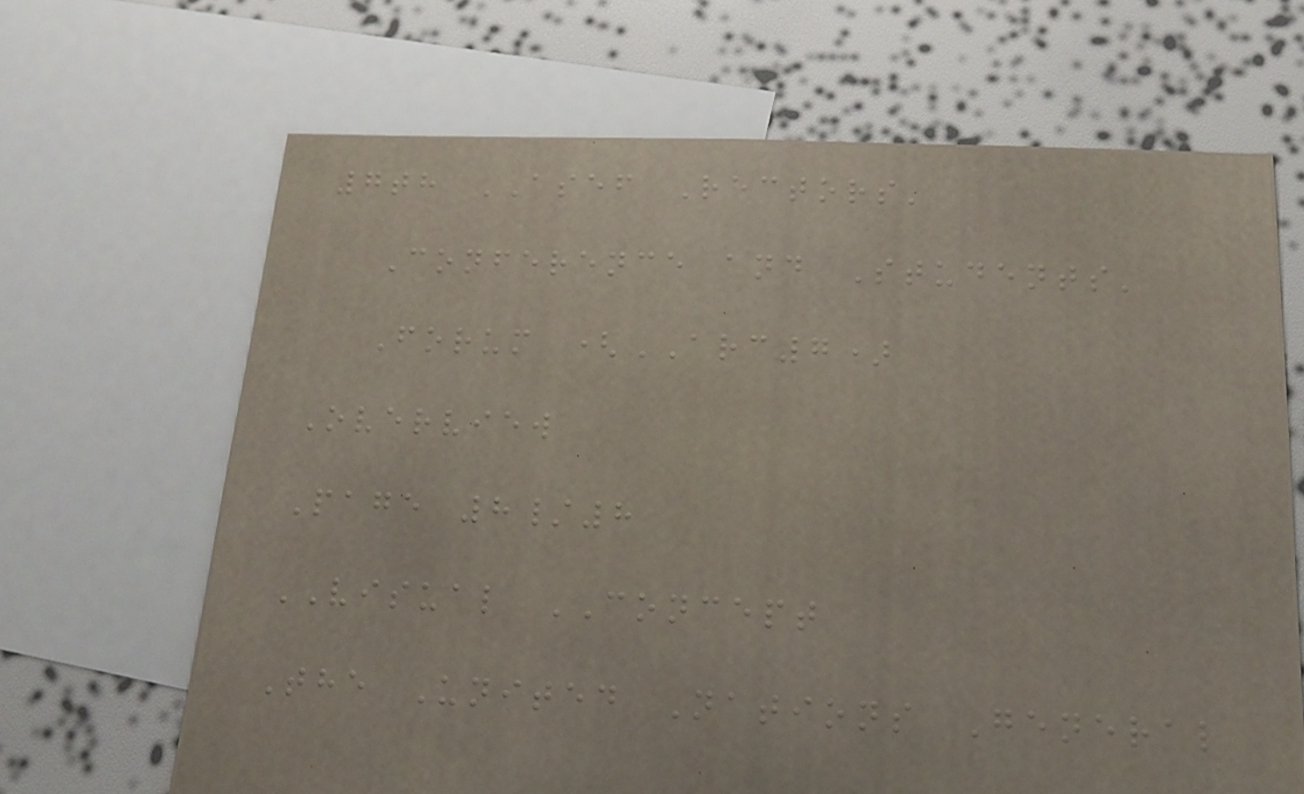7th ASEF Rectors'
Conference and Students'
Forum (ARC7)
Overview
Page 8/8
VISUAL CONCEPT
The United Nations General
